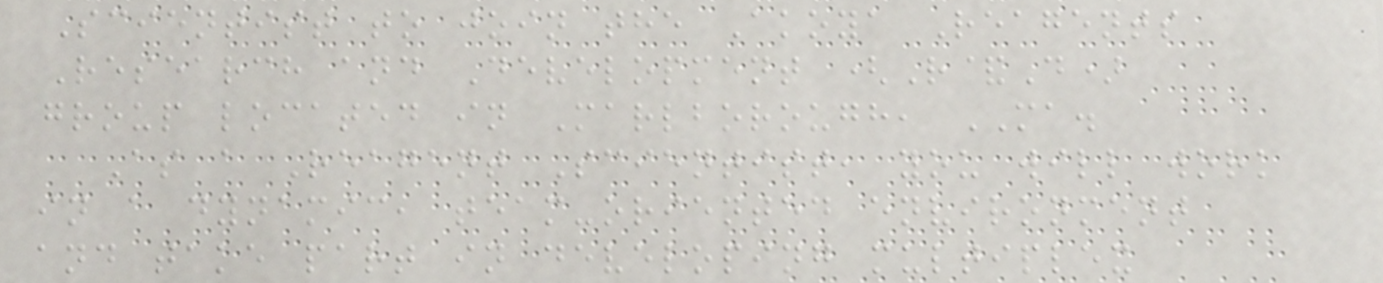Scientist to join the Akoya Reagents
Research and Development (R&D)
group located in Marlborough, MA.
As a Reagent Scientist, you will work
in a dynamic, team-oriented environment
and take part in developing multiplex
